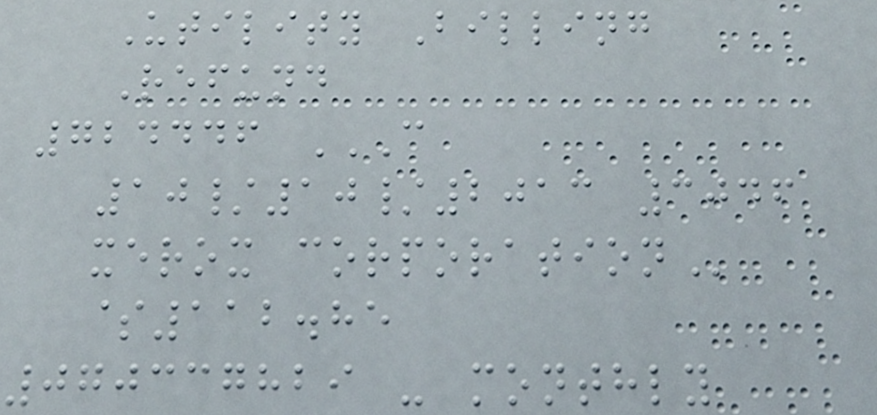Utility Billing
Refund
724446 C
10/10/2013 3046
XEROX CORPORATION
$112.85
070337829 - monthly
